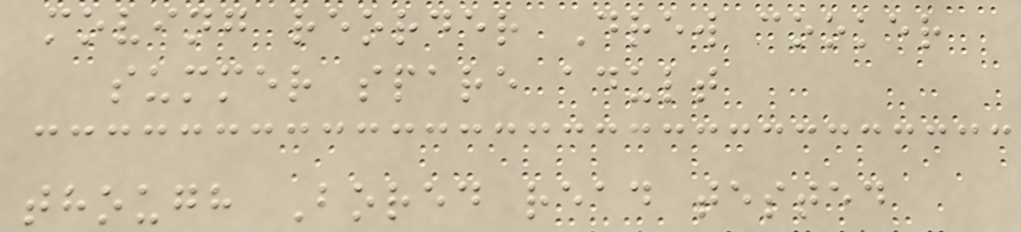moving reorder Drew cooker
summer spare adult
though Bored read tested
